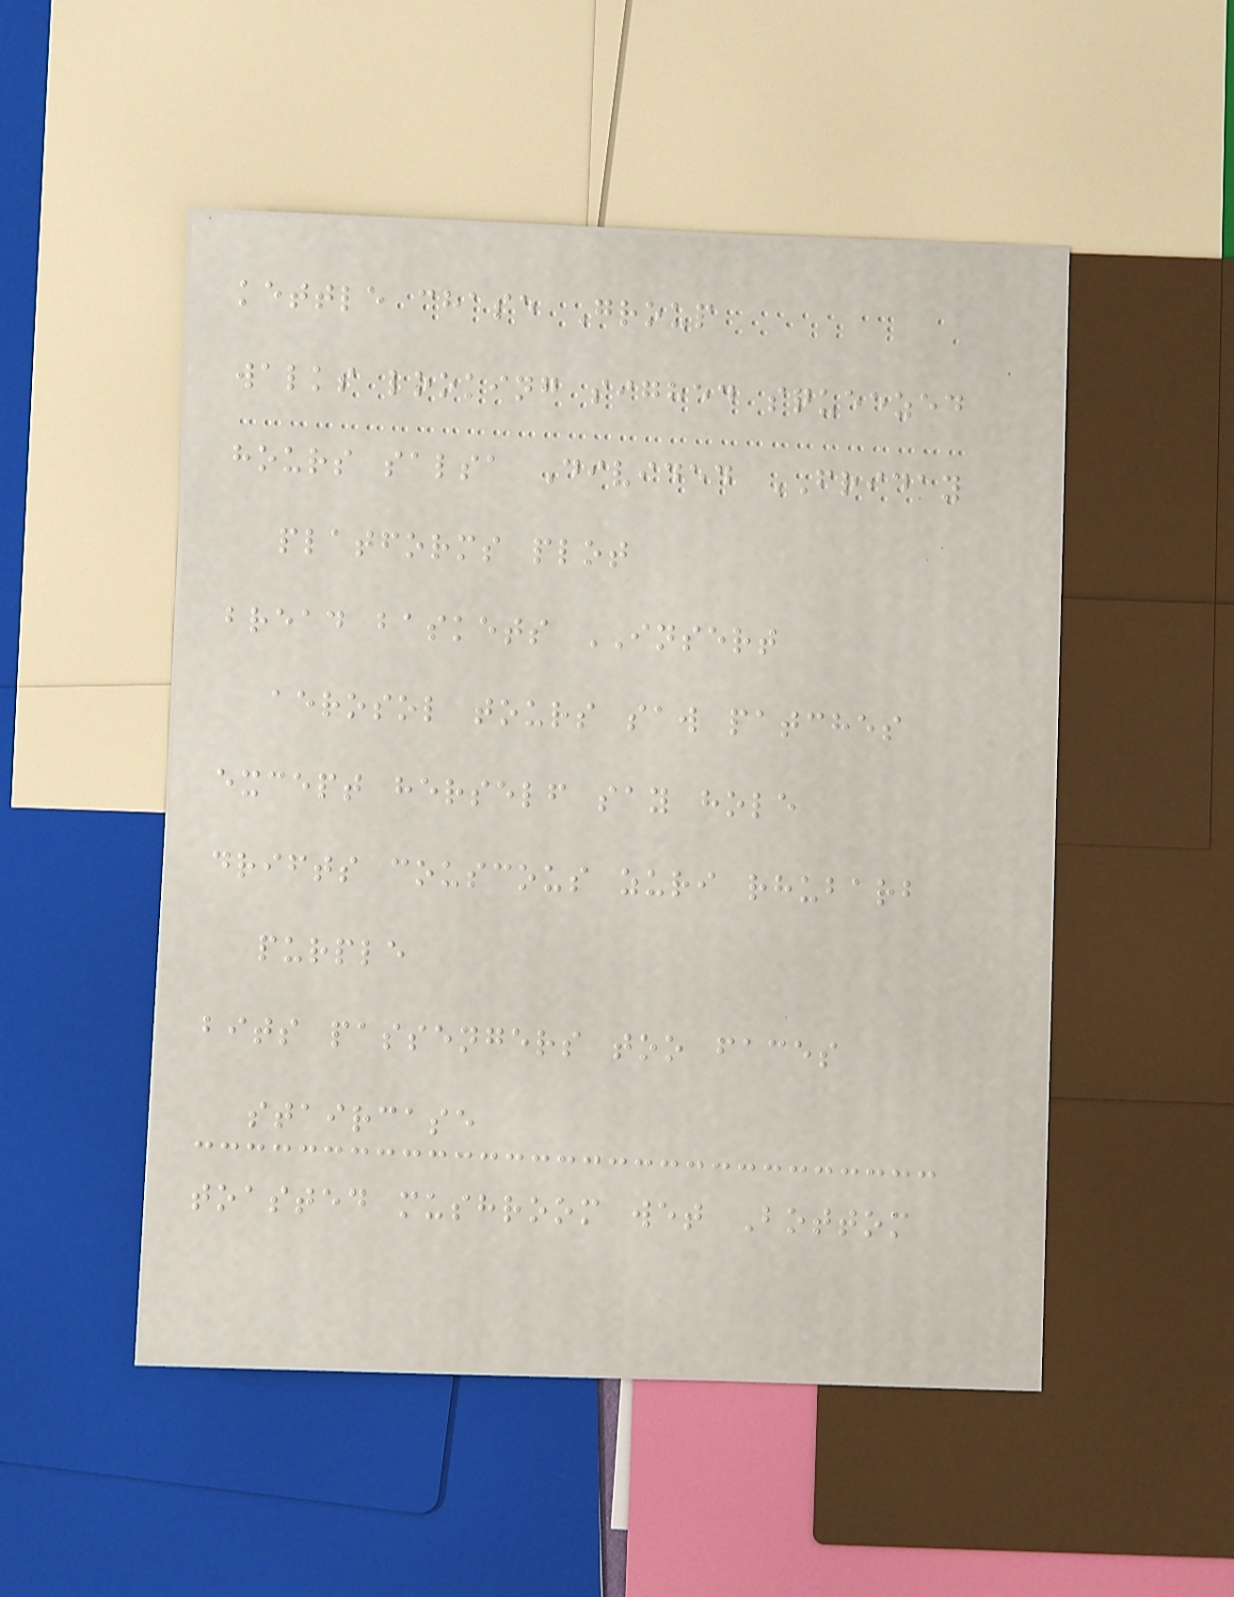kettle chase Group
walks looking sighed squeezed
hours salsa Divided FRIDAY
platforms plot
bread baskets INSERT
aerosol tours saw patches
except herself say hole
drifts couscous zuri rhubarb
purple
bits passengers too faces
staircase
toasted mushroom wet Bottom
